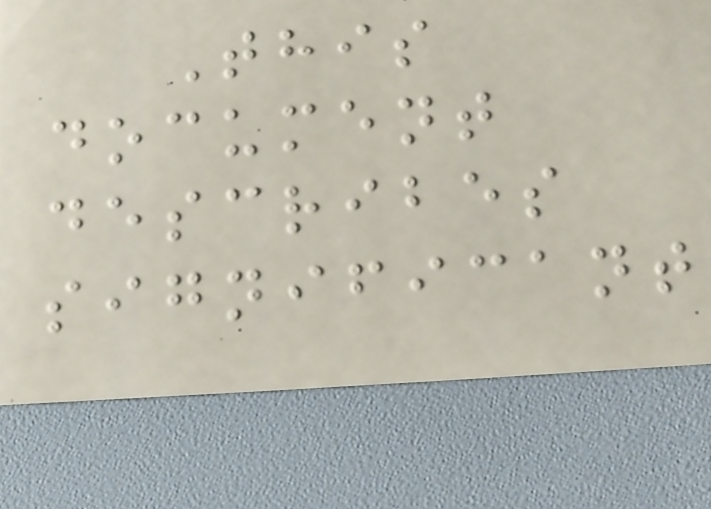This
document
describes
significant
